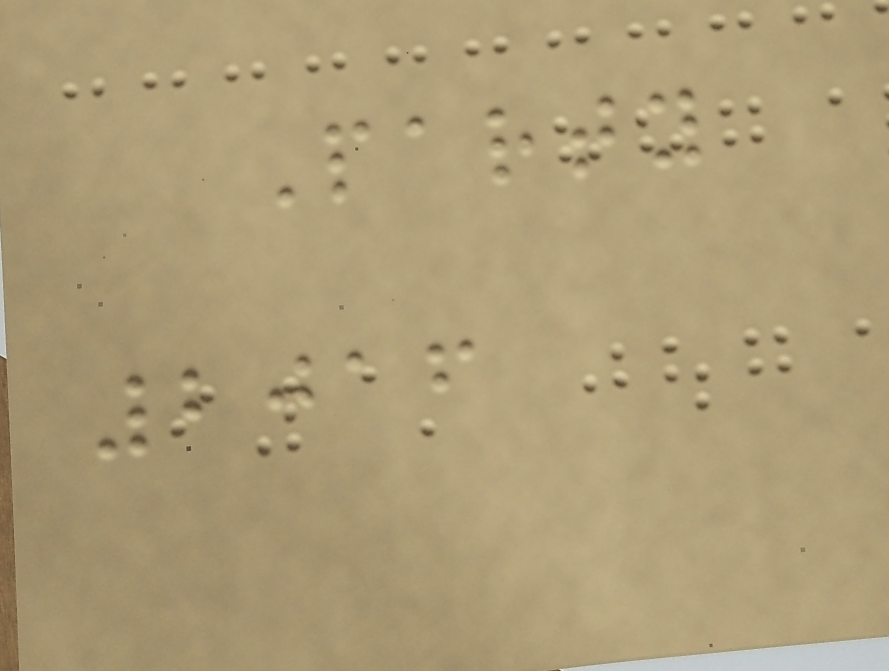Party
2016
